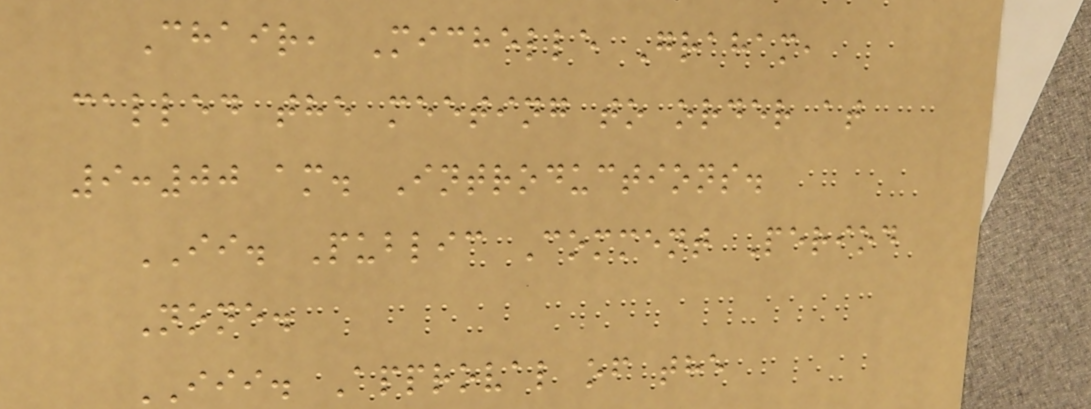Chair, Michelle Graham,
called the meeting to order at
9:00 am. Introductions.
II. Public Comment Period
None.
III. Approval of the
